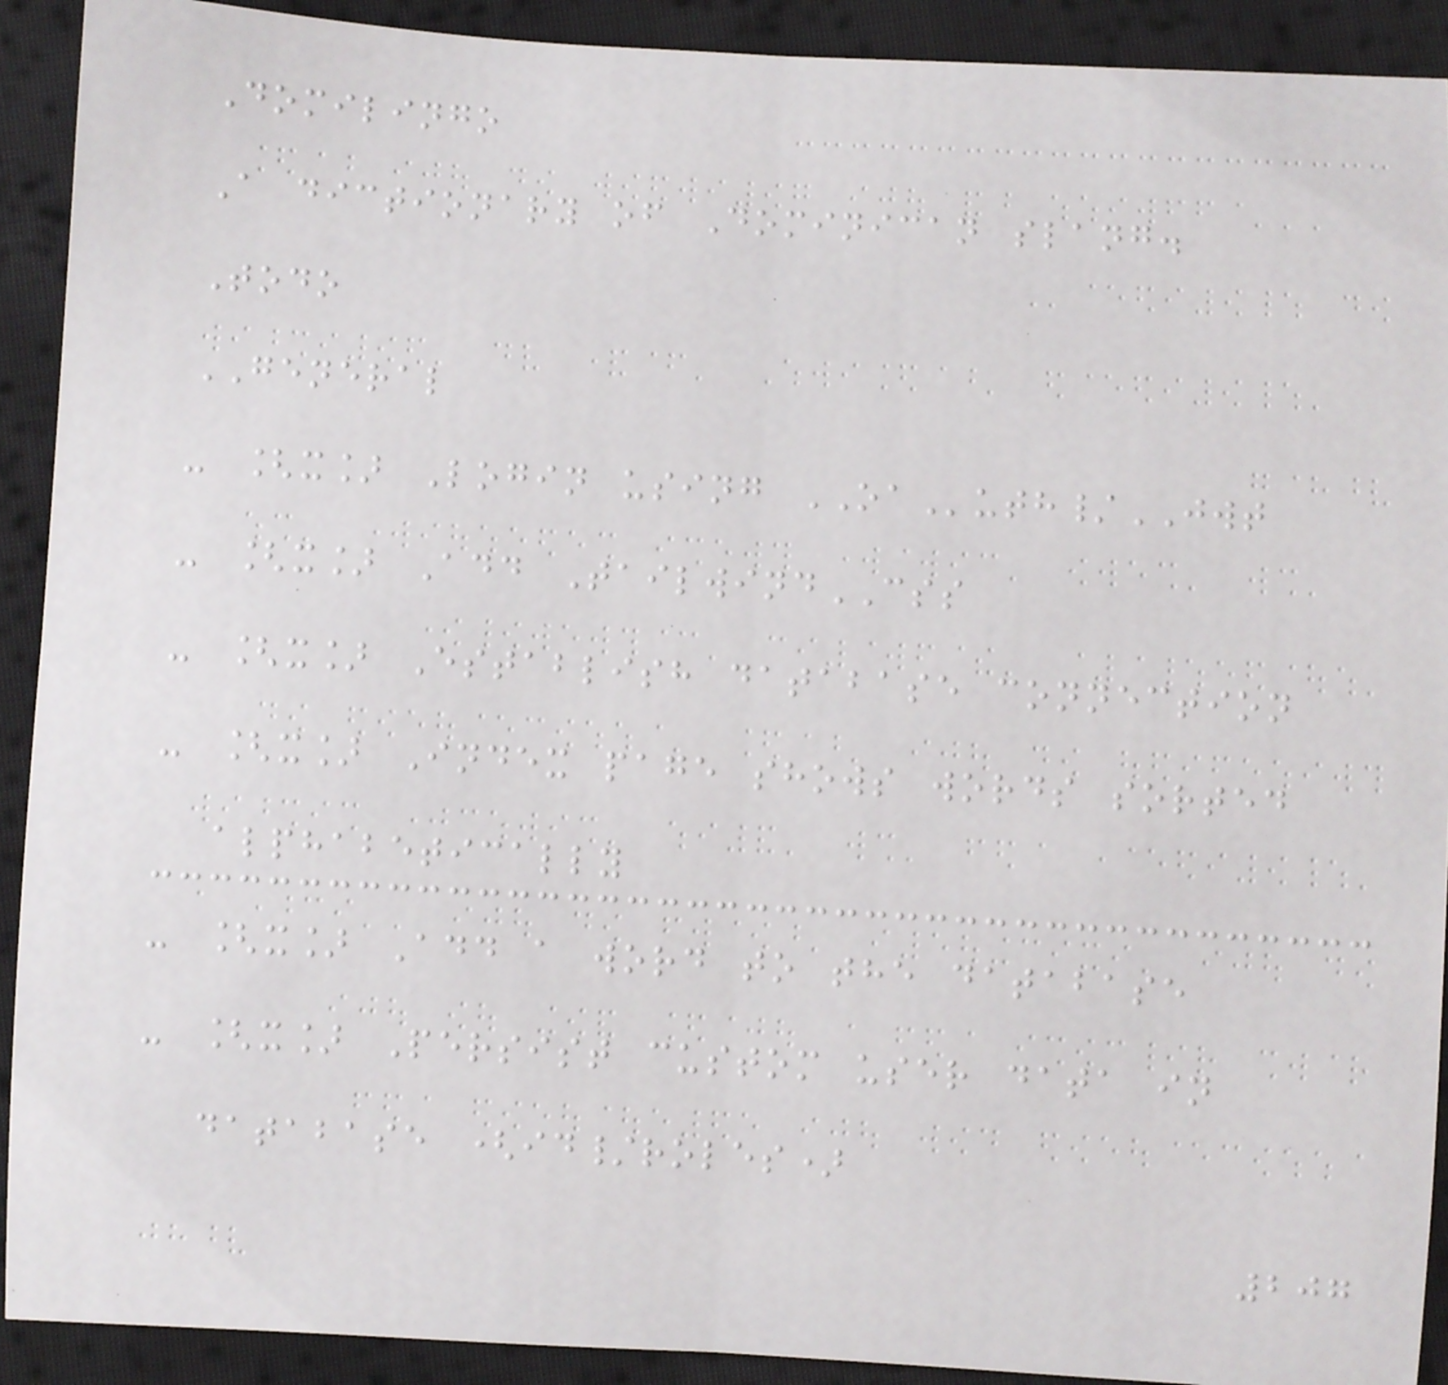Domilingo
A dictionary of Dominican slang.
Todo
GENERAL
- [x] Login using OAuth/JWT
- [x] Add TailwindCSS
- [x] Establish database connection
- [x] Index page shows words sorted
alphabetically
- [x] Add a word to the database
- [x] Persist custom user data in
database (id/roles)
207
